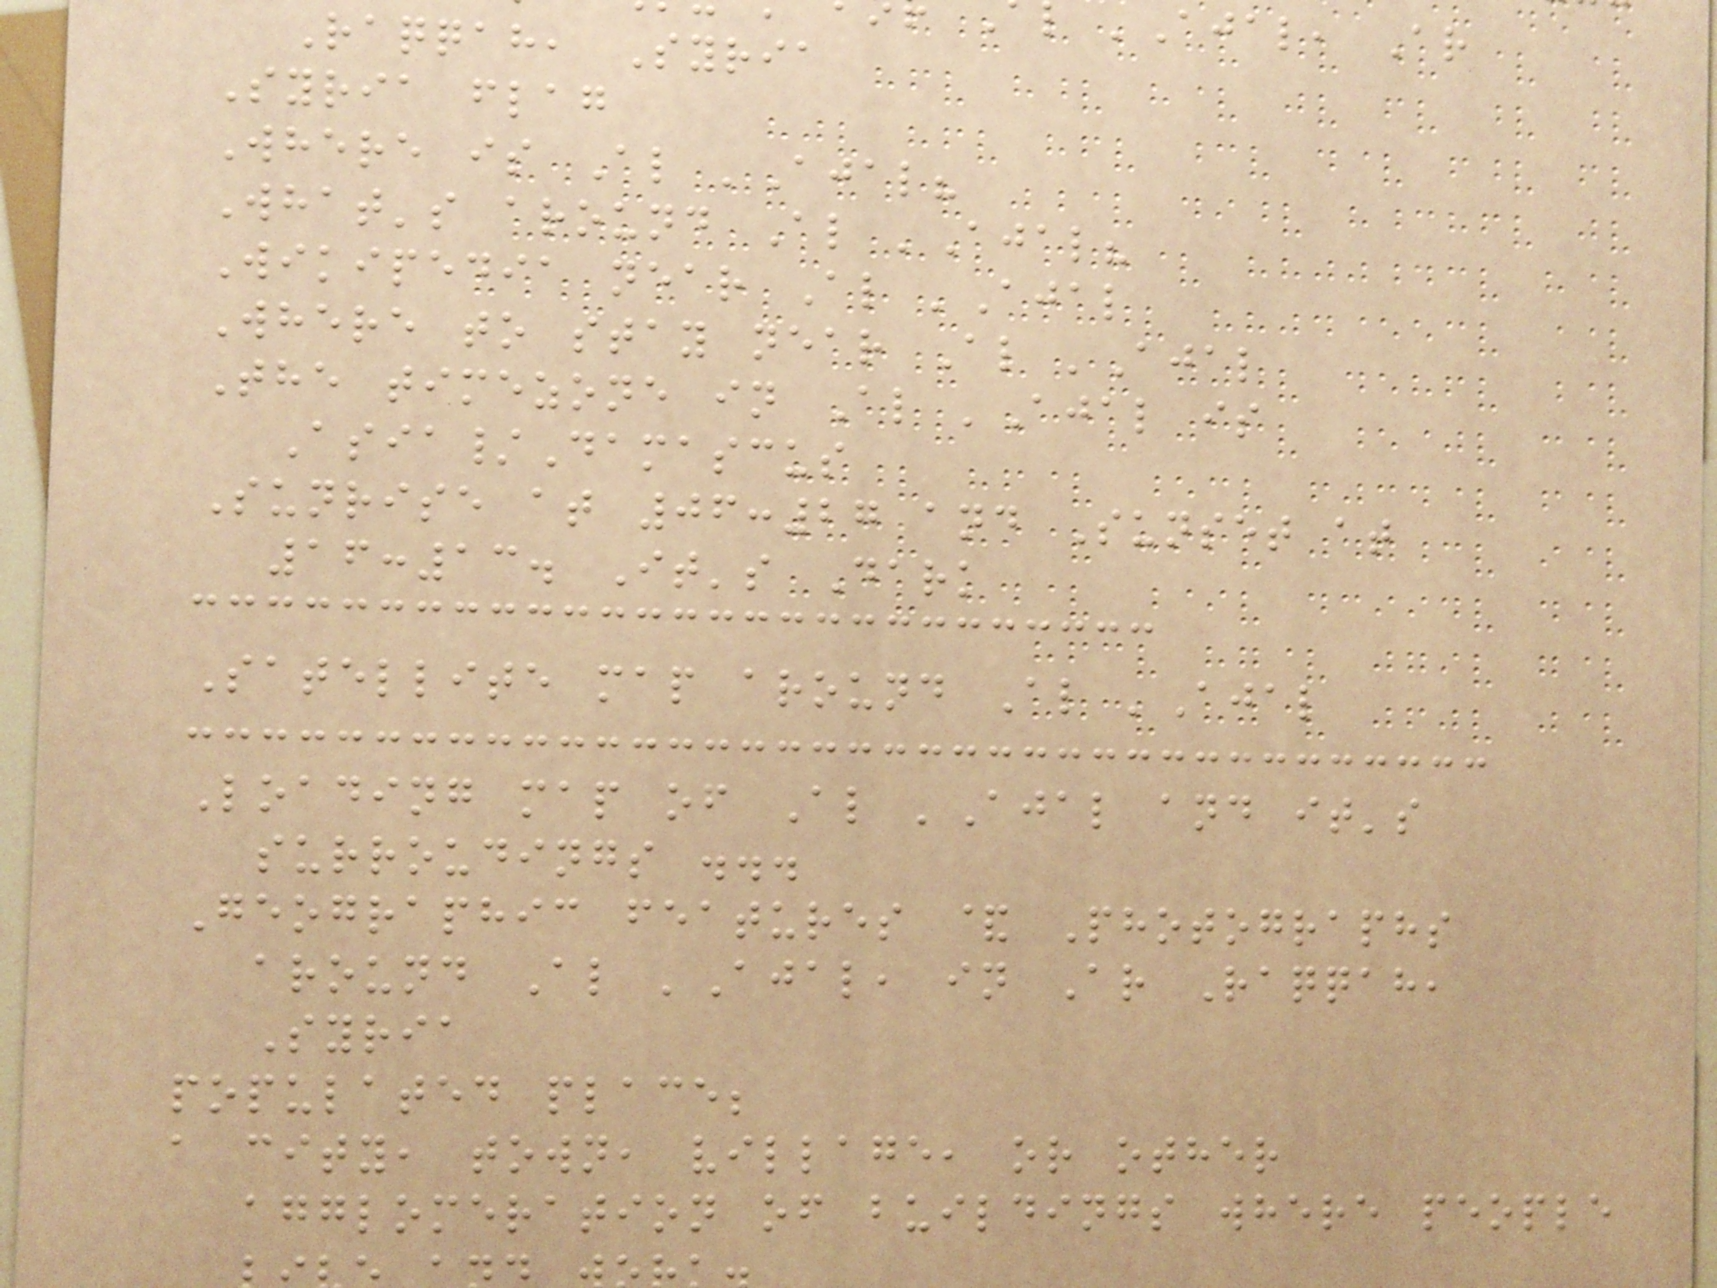'Ajal, Ar
Raqqah, Syria
Syria flag
Where is Al 'Ajal?
What's around Al 'Ajal?
Wikipedia near Al 'Ajal
Where to stay near Al 'Ajal
The timezone in Al 'Ajal is
Asia/Damascus
Sunrise at 06:27 and Sunset at
16:13. It's Dark
Satellite map around Al 'Ajal
Loading map of Al 'Ajal and it's
surroudings ...
Geographic features & Photographs
around Al 'Ajal, in Ar Raqqah,
Syria
populated place;
a city, town, village, or other
agglomeration of buildings where people
